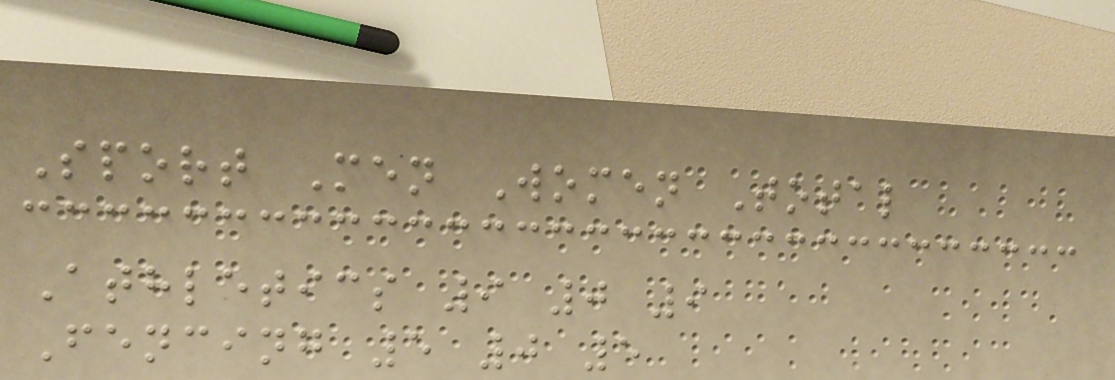Sport Men Women Total
Athletics 9 0 9
Fencing 5 0 5
